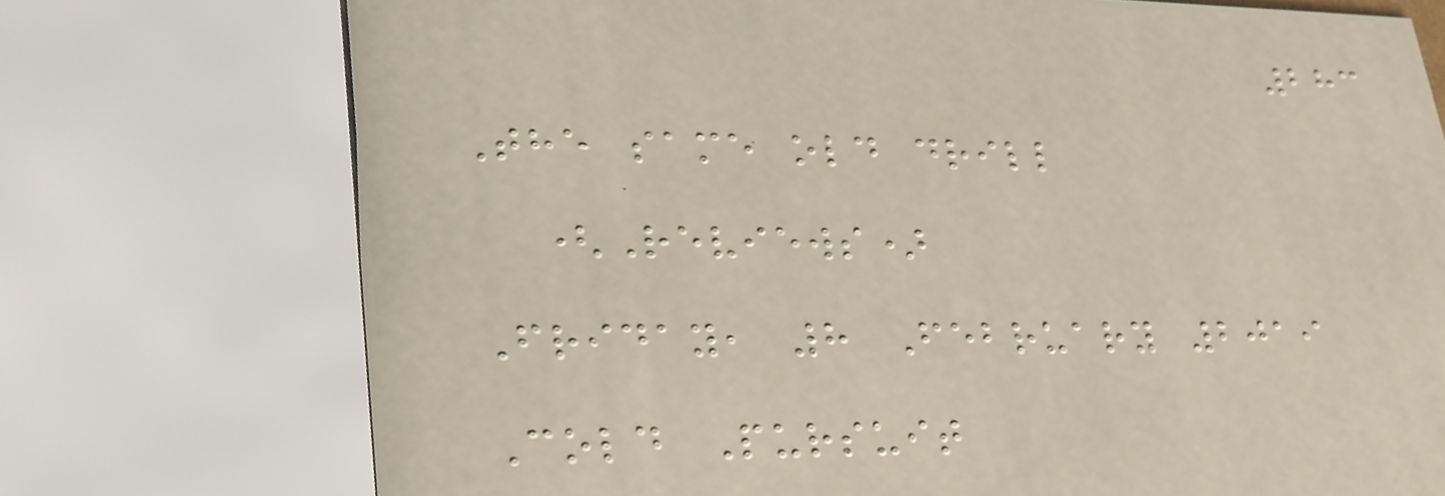283
The same old drill
(Reviews)
Friday, 8 February 2019
Cold Pursuit
